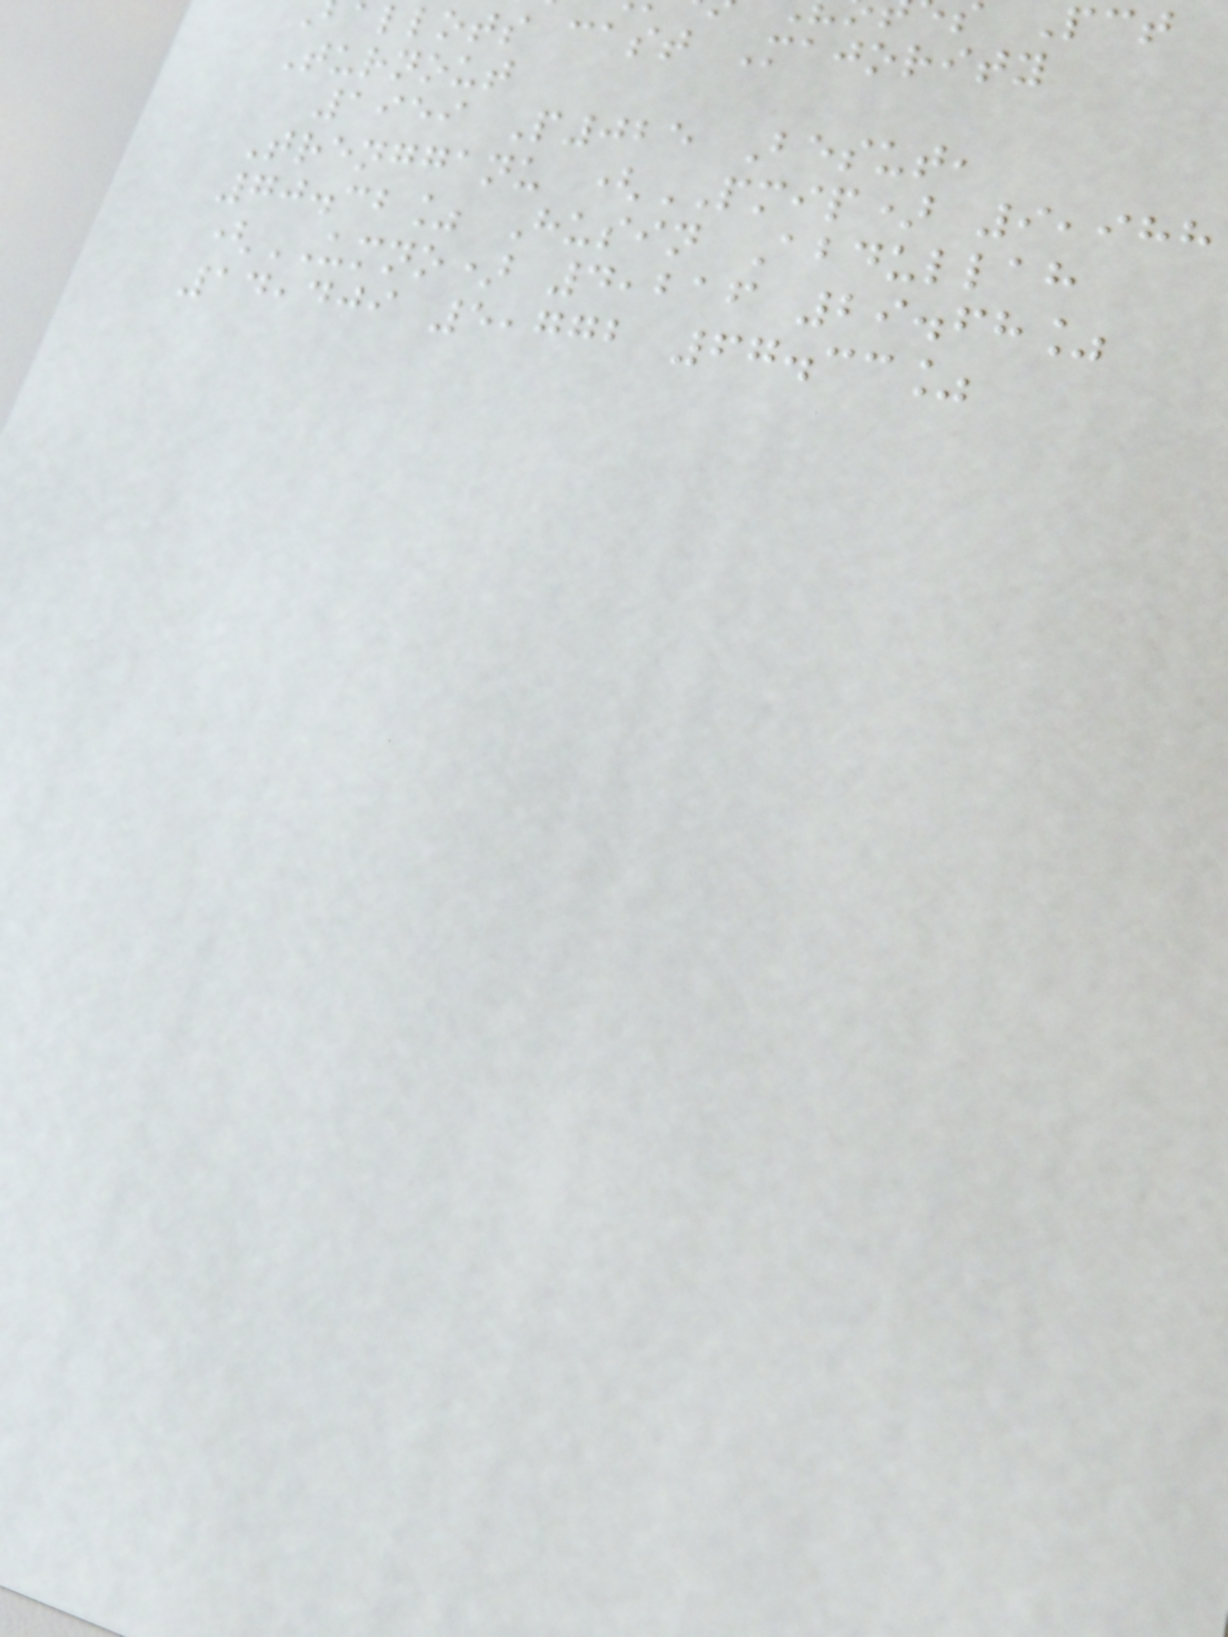allots cast Majority
Turnout
1959 P025 Besut,
Trengganu (PMIP) 9,988
70.32% Husin Abdullah
(UMNO) 4,216 29.68%
14,409 5,772 67.33%
